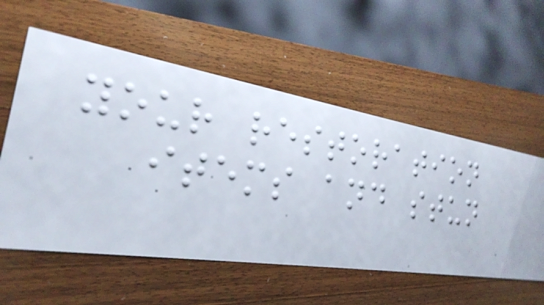your restoration
items and stun
